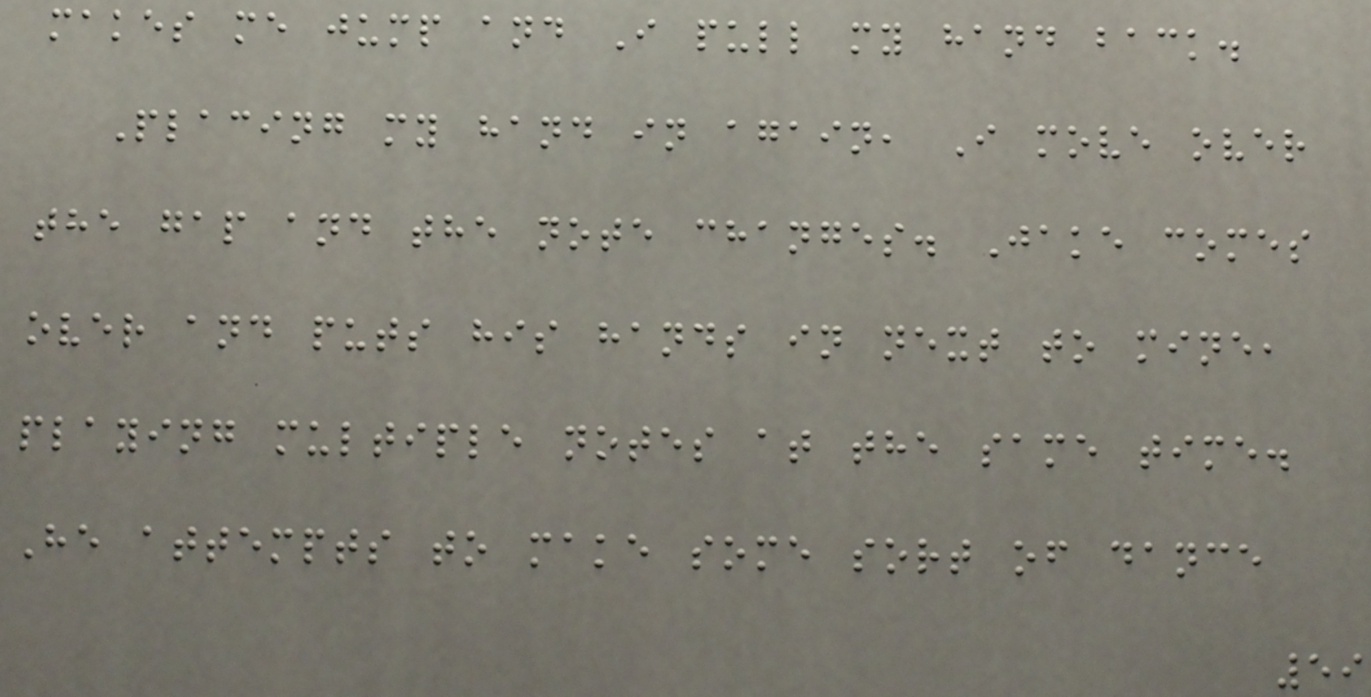makes me jump and I pull my hand back.
Placing my hand in again, I move over
the gap and the note changes. Jake comes
over and puts his hands in next to mine,
playing multiple notes at the same time.
He attempts to make some sort of dance
59
